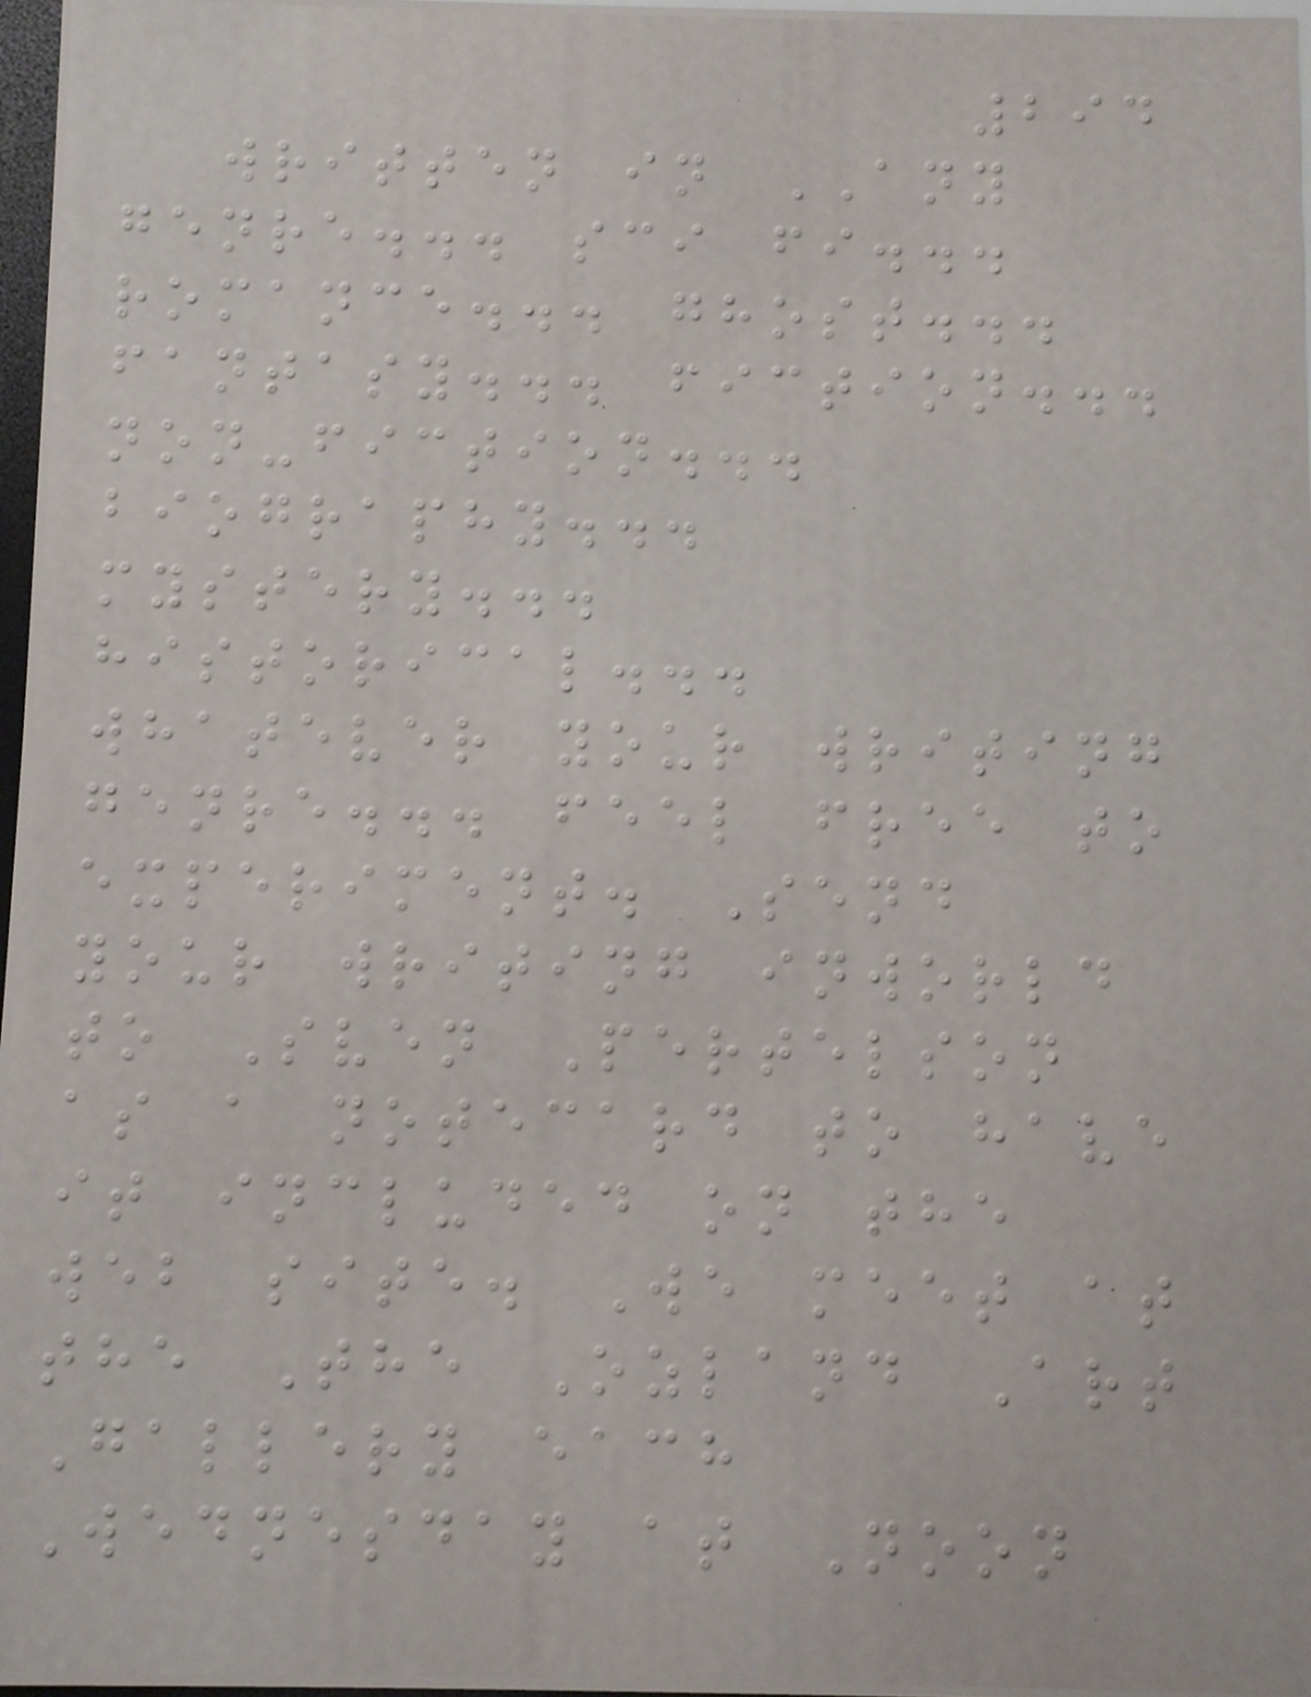294
written in ANY
genre... sci fi...
romance... ghost...
fantasy... fiction...
non-fiction...
biography...
mystery...
historical...
whatever your writing
genre... feel free to
experiment. Send
your writing inworld
to Sven Pertelson
as a notecard to have
it included on the
web site. We meet at
the The Ozland Art
Gallery each
Wednesday at Noon
